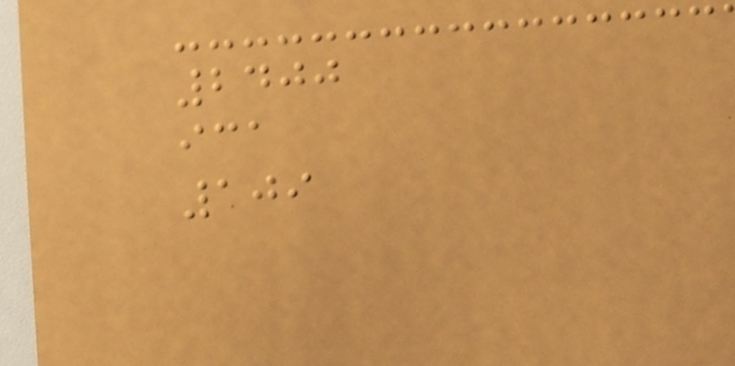2400
ica
109
